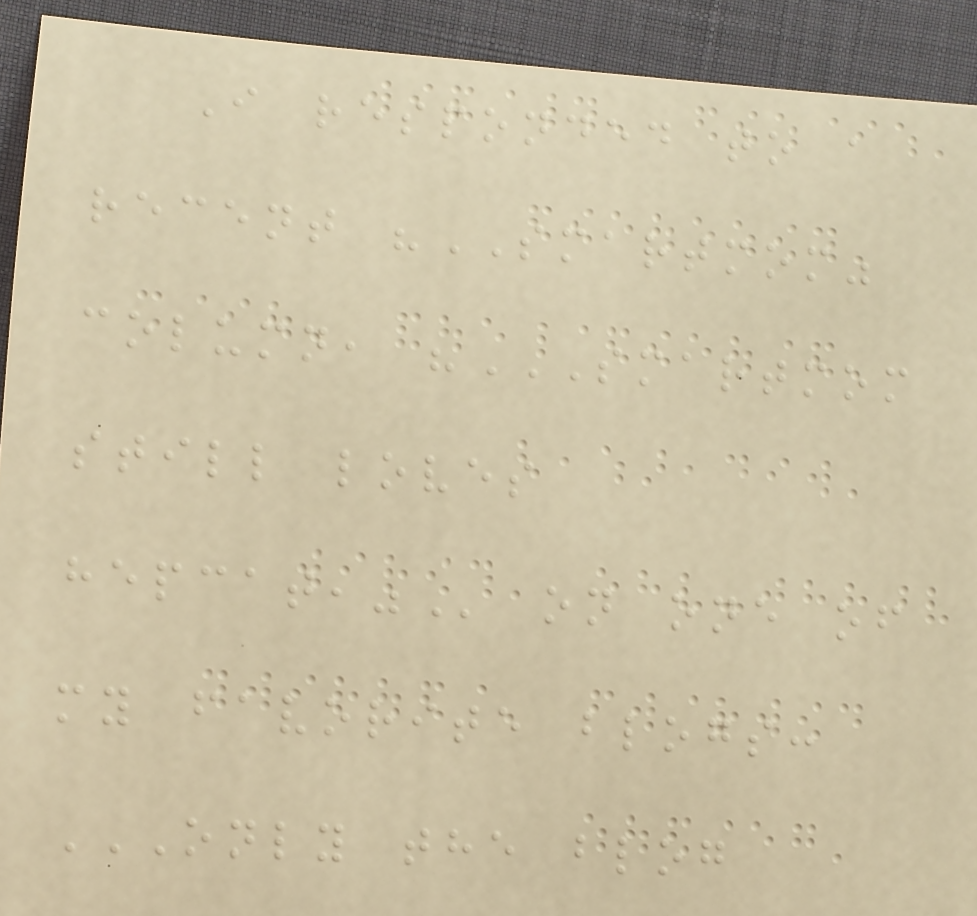I responded to a
recent "SMARTMOM"
column, "SMARTMOM
STILL LOVES
HEPCAT," on one of
my favorite blogs:
ONLY THE BLOG
